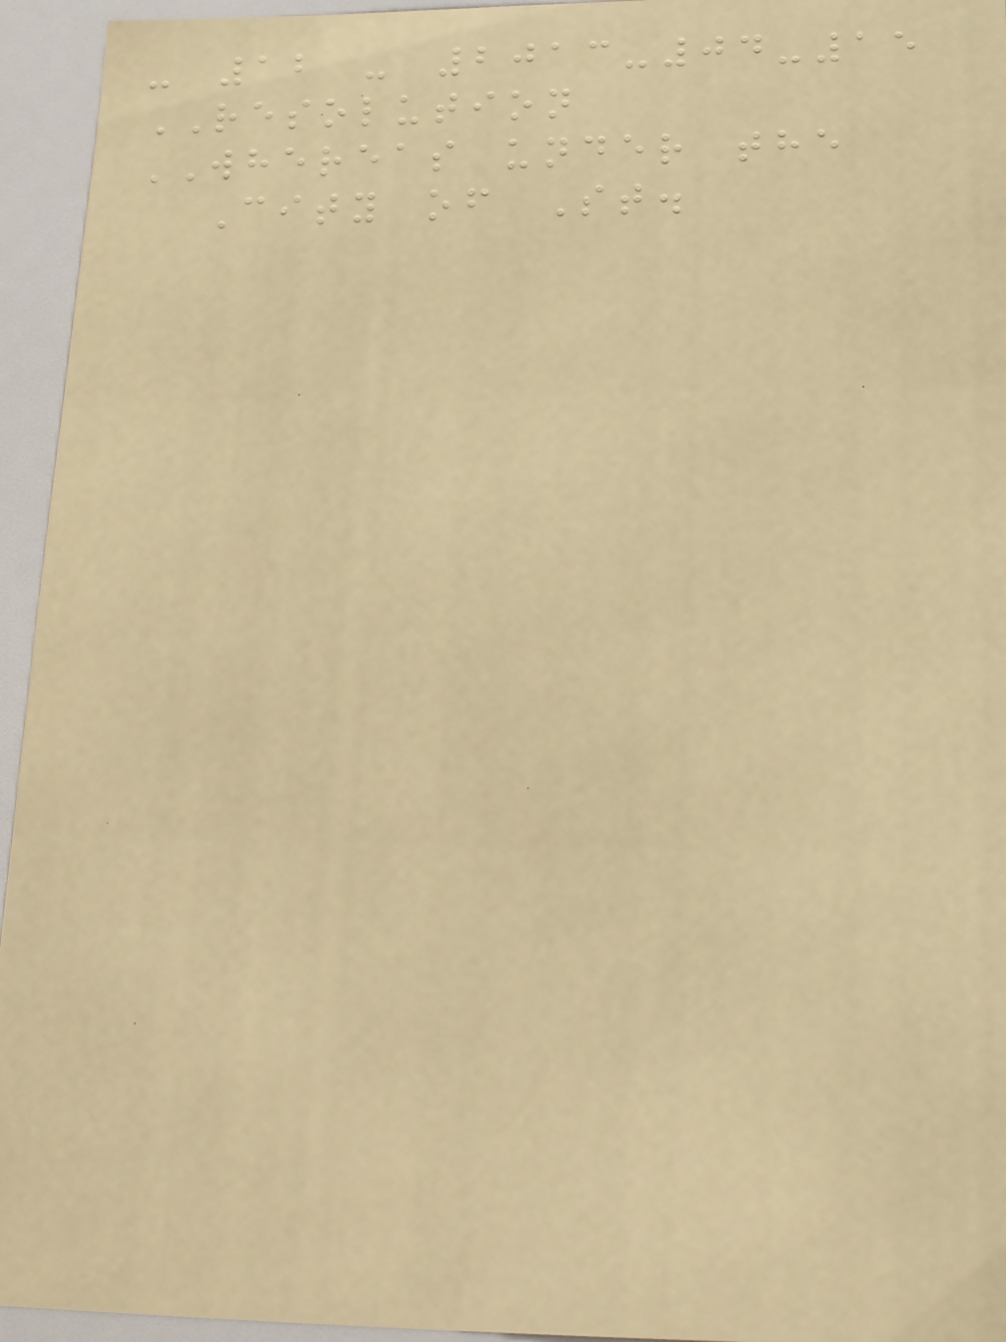- 12 - 2013-04-15
RESOLUTION
WHEREAS under the
City of St.
